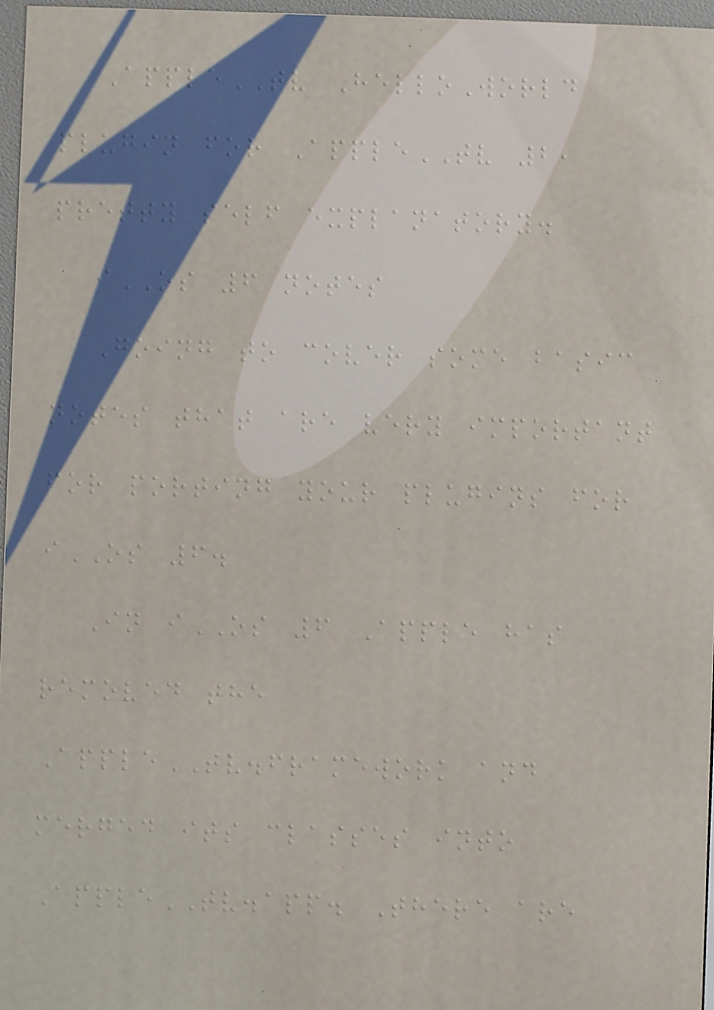AppleTV HelloWorld
plugin for AppleTV 2,
pretty self explanatory.
iOS 6 notes
Going to cover some basic
notes that are very important
for porting your plugins for
iOS 6.
In iOS 6 Apple has
removed the
AppleTV.framework and
merged its classes into
AppleTV.app. There are
